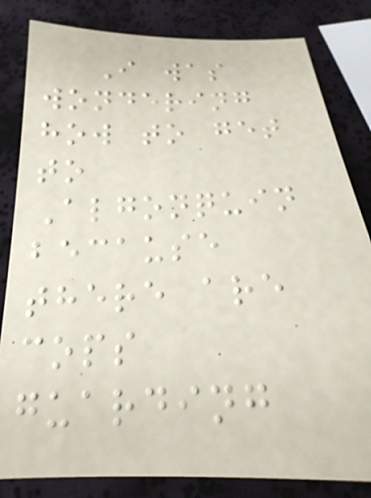I was
wondering
how to get
to
Algonquin
because
there are
cops
guarding
